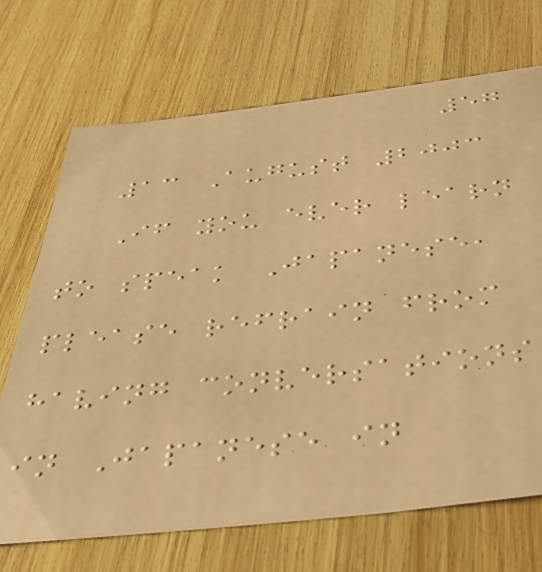57
13 August 2003
If you ever learn
to speak Japanese,
please refrain from
having conversations
in Japanese in
